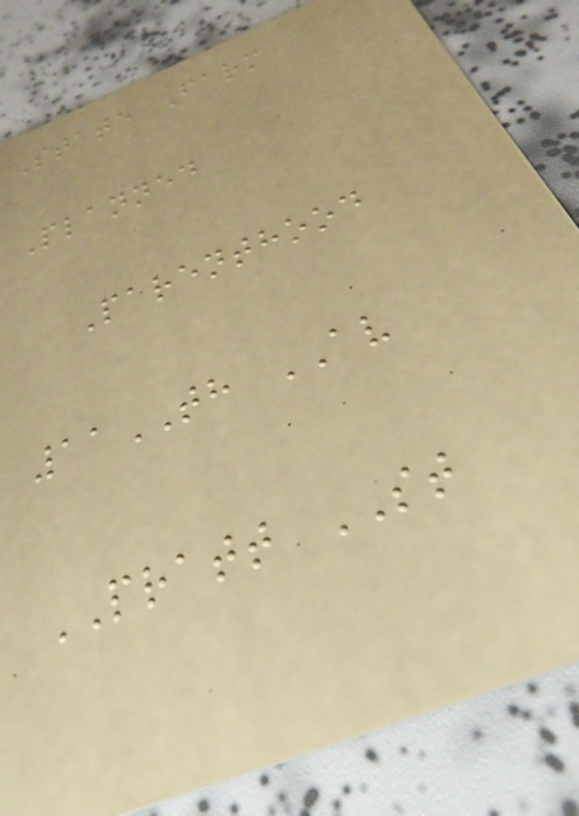State Farm
Planned
Parenthood
11TH AV
PRATT ST
